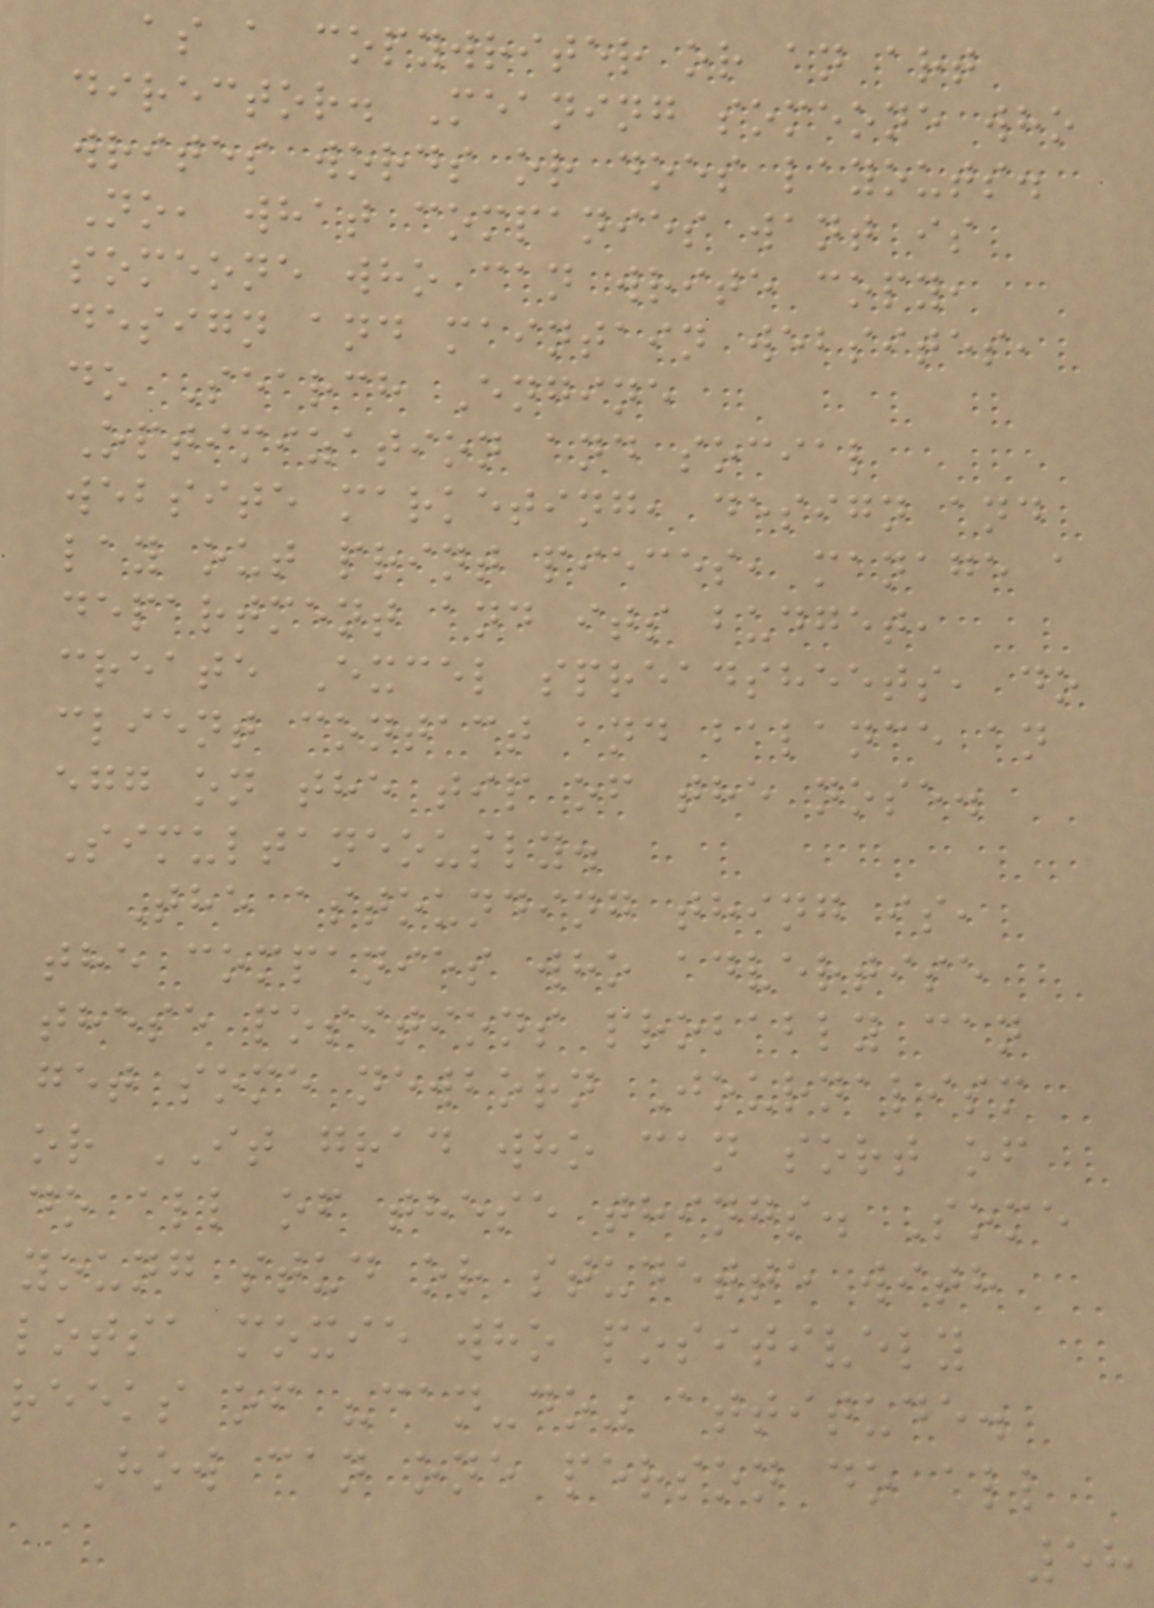as a copywriter or an art
director. Meaning someone who
writes words or does layouts.
No, what companies want is
someone who can write copy,
design and maintain websites,
do Search Engine
Optimization and social
website marketing, design and
lay out print pieces, manage a
department and its budget,
create Excel spreadsheets, do
client contact and balance an
egg on the tip of the nose.
Simultaneously.
The astounding thing is,
the companies who advertise
these positions probably can
get some newborn Journalism
or IT grad who can sort of
do all of these things. Some
young stud or studette with
lotsa moxie who positively
reeks of "can-do" attitude.
How can one person do all
58
